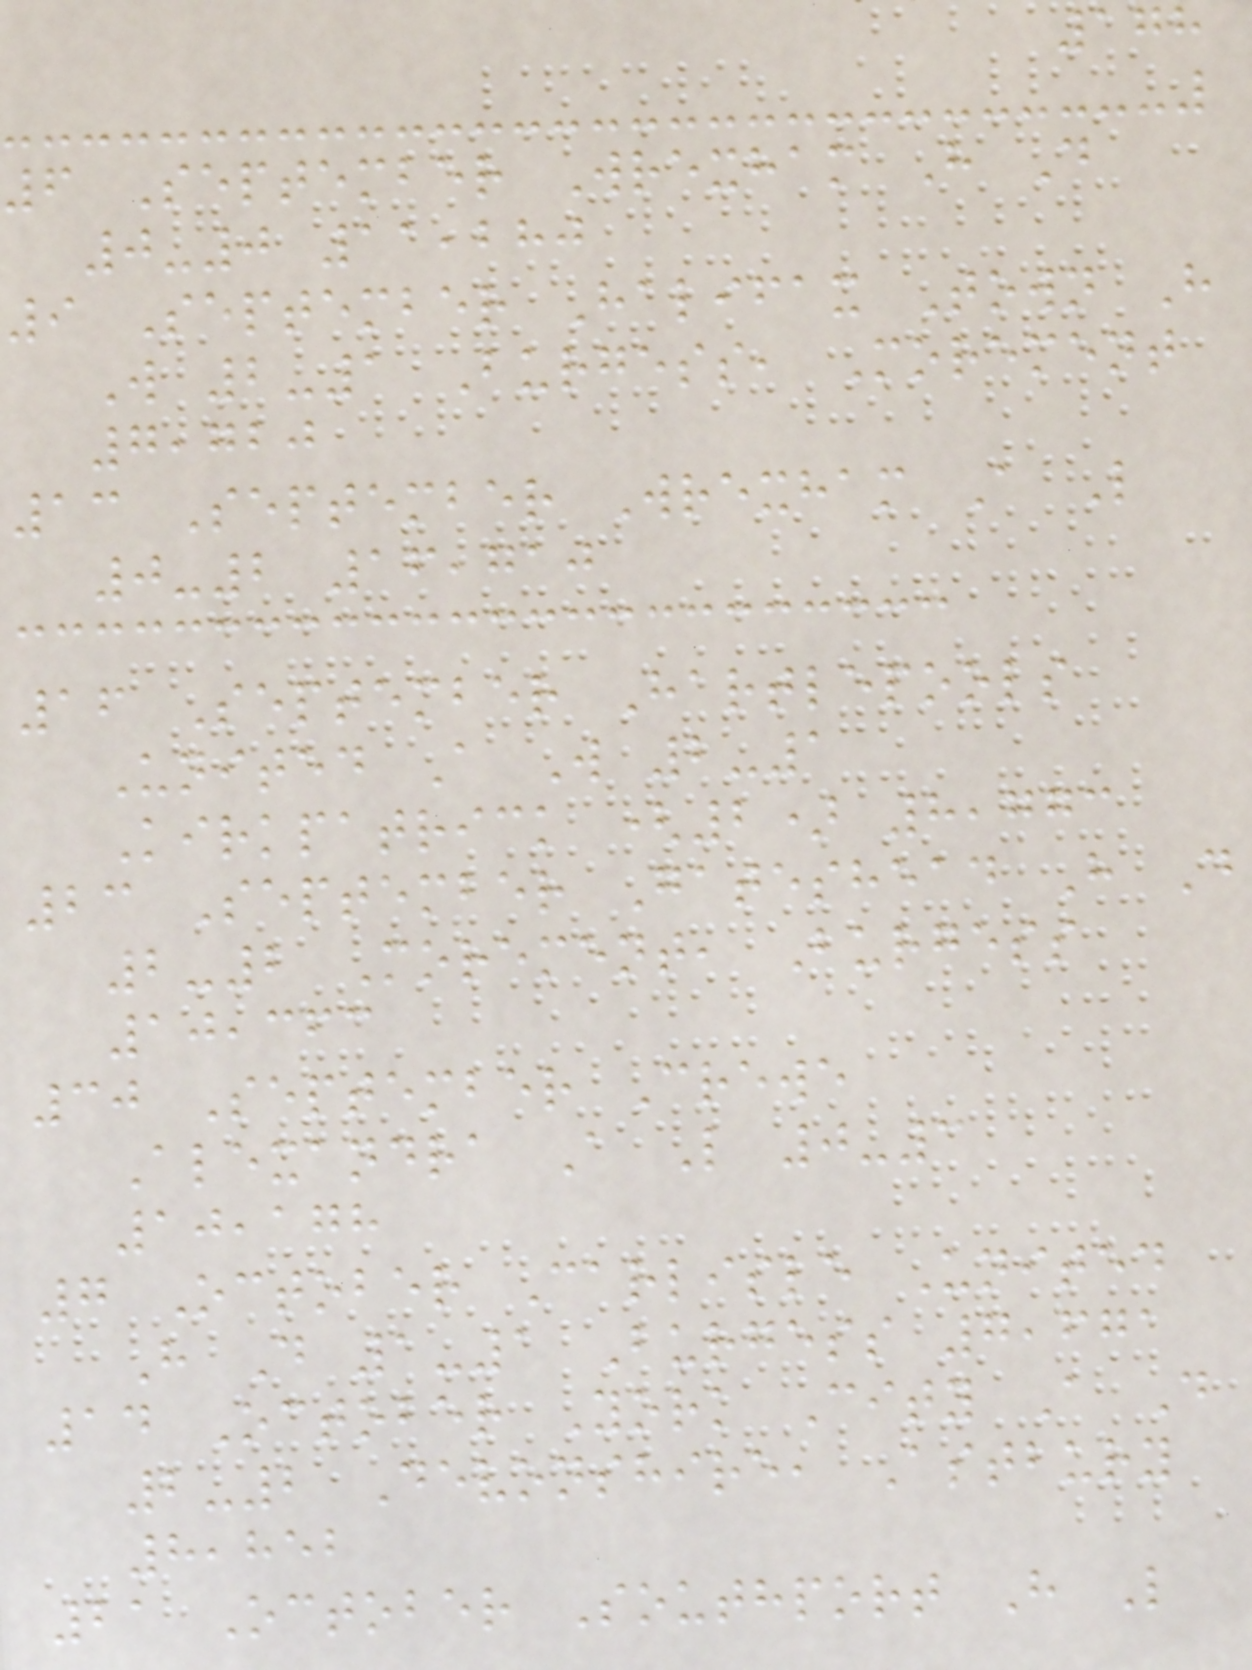178
6 September Wrexham H D
0-0 11,280
9 September Halifax Town H
W 2-1 Burgess, Morement
7,720
13 September Wrexham A L
0-2 16,710
16 September Hartlepools
United A W 2-1
Kirkpatrick (2) 8,773
23 September Gateshead H D
2-2 Morement, Burgess
10,363
30 September Crewe
Alexandra A L 0-3
10,178
7 October Carlisle United
H D 1-1 Burgess 7,671
14 October York City A D
2-2 Devonshire, Astbury
8,852
21 October Southport H L
